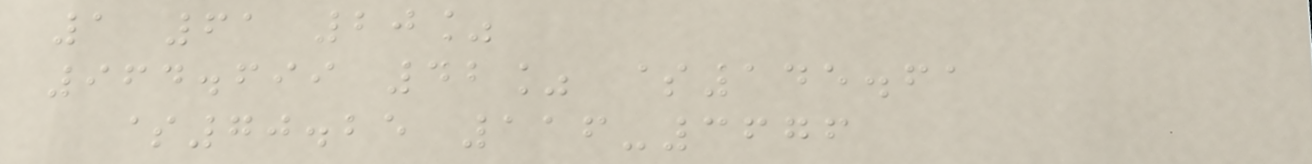1 61 20%
964.699 42% $145.61
$70.25 116-3676
